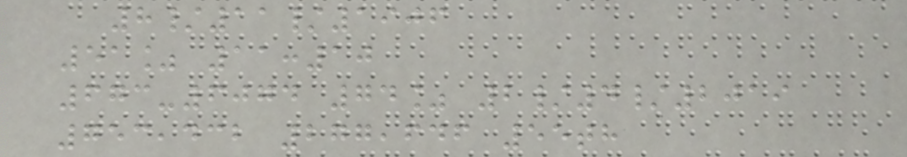8/11/1906
51% 11:10
673-6074 74% 2/4/2019
753,432 277,646 55th
